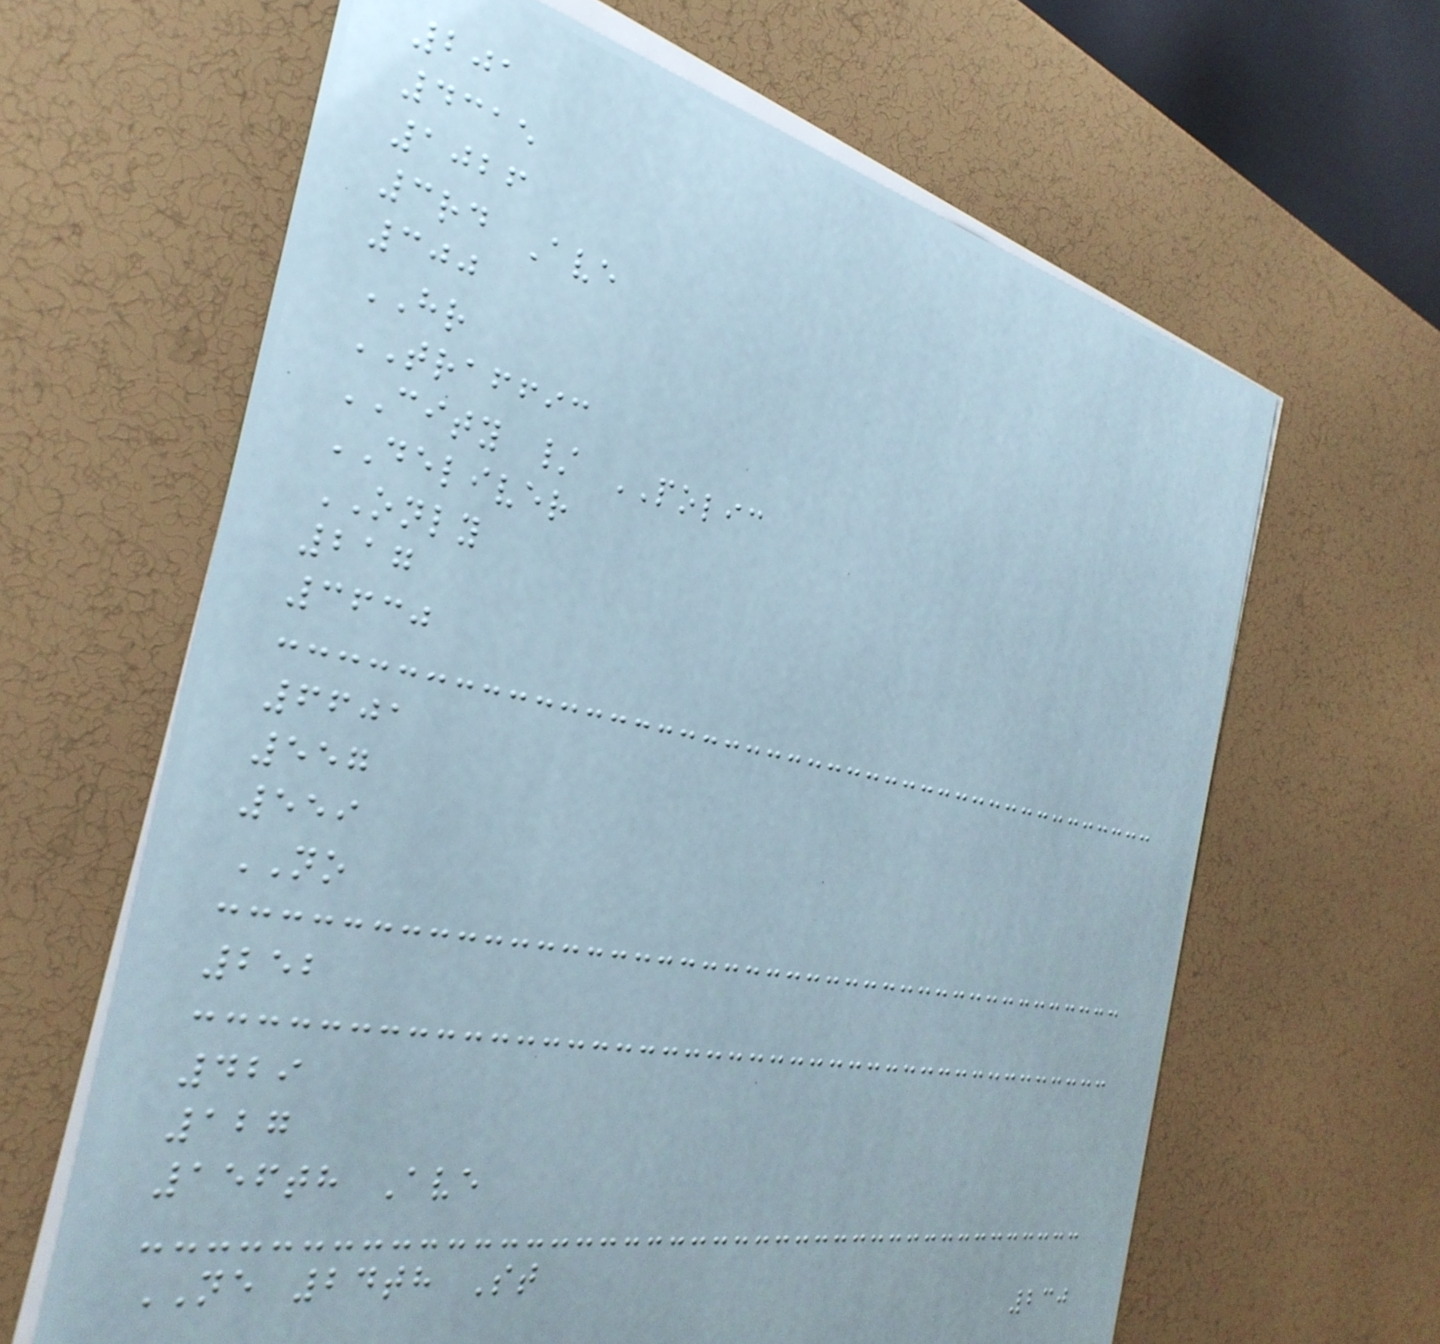201
4315
1026
3rd Ave
300
HR
TRAFFIC
CITY / POLIC
DELIVER
ONLY
217
3630
6601
557
559
NO
252
429
127
156th Ave
NE 24th St
230
